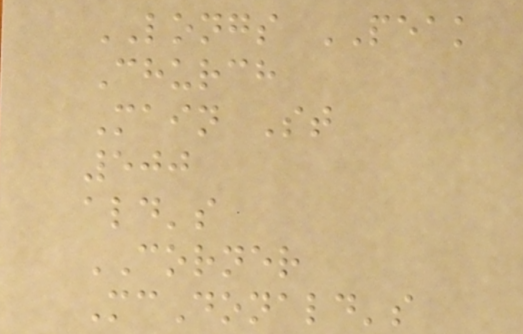LONGS PEAK
Church
Main St
500
ald's
CORNER
McDonald's
